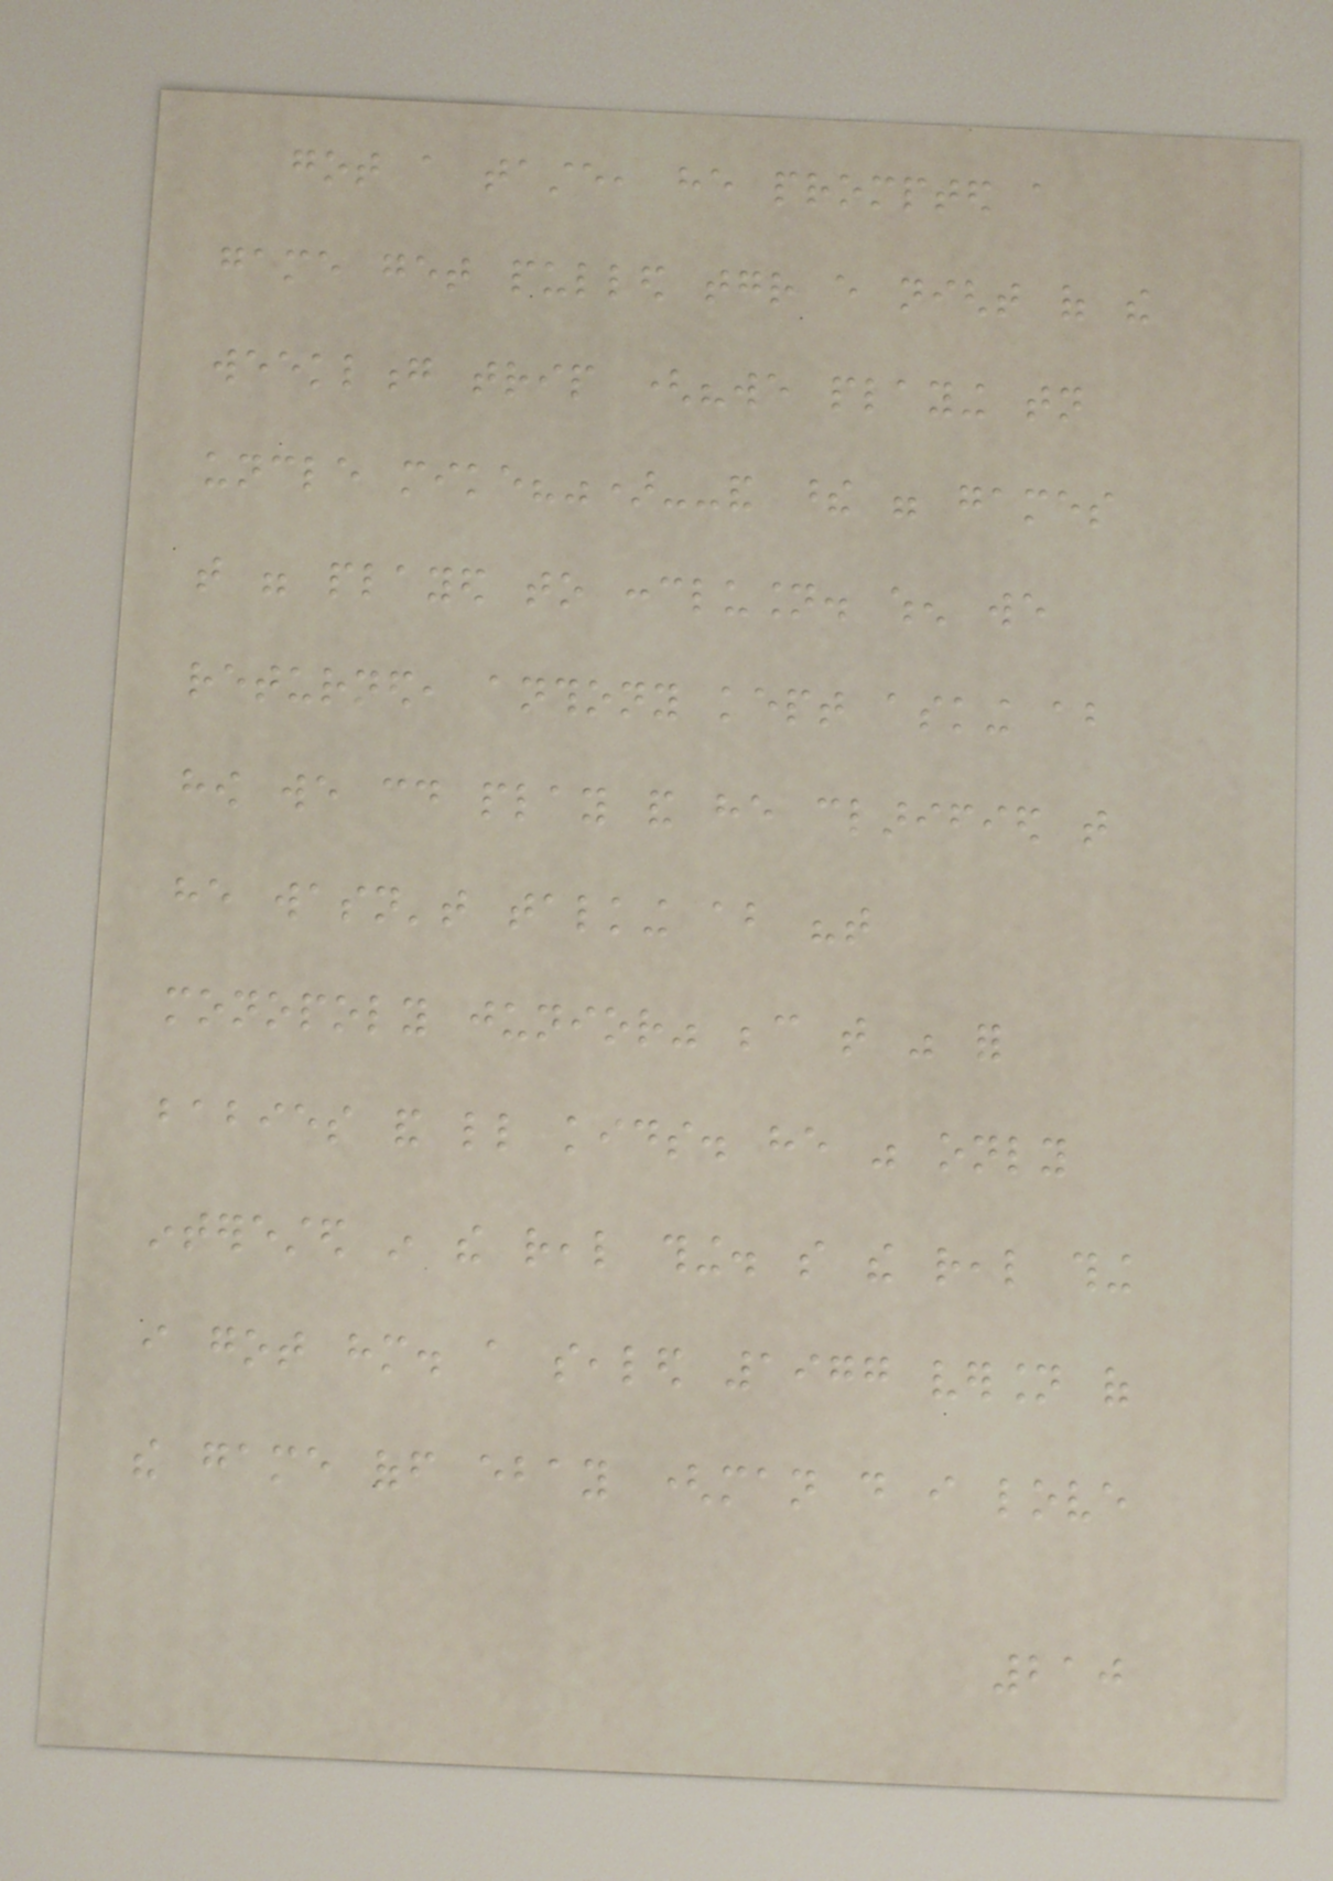got a taste, he prompted a
game get pulled together every night of the
weeklong trip ("we playing tonight
uncle mike?")--and these were games
that were played to conclusion. when we
returned, anthony kept asking about
how we could play and he clarified that
he wasn't talking about "that
monopoly junior" because that was for
babies and little kids. he was only
interested in the real thing. so the real thing
i got him. a sealed 1977 version of
the game off ebay (man do i love
210
